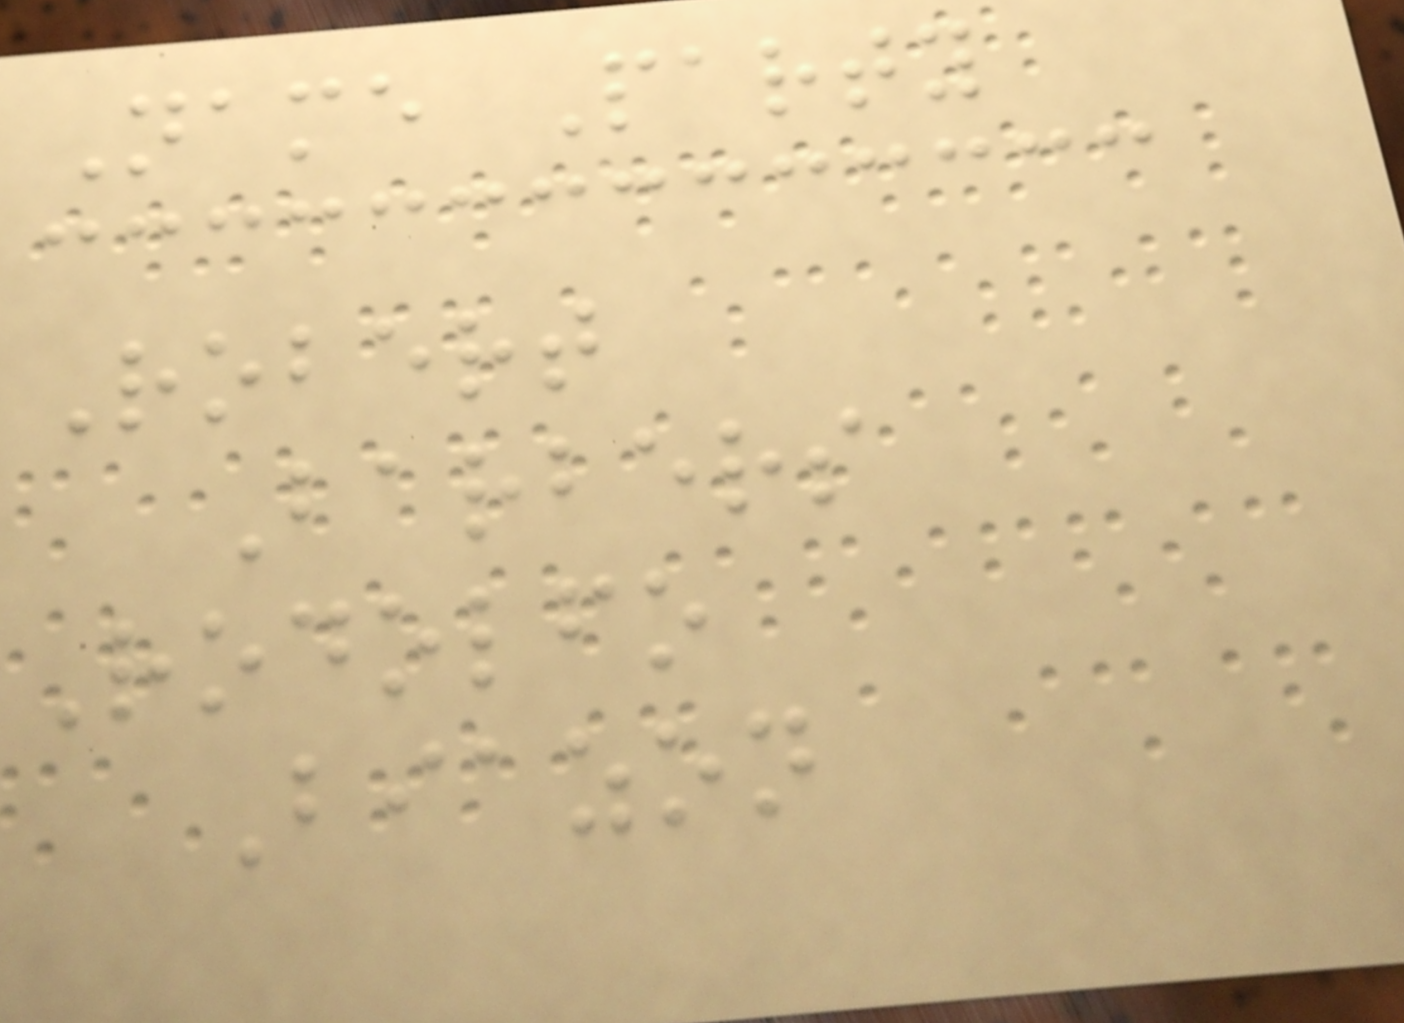Name Party
Robert
Barbers
Rodolfo
Biazon
